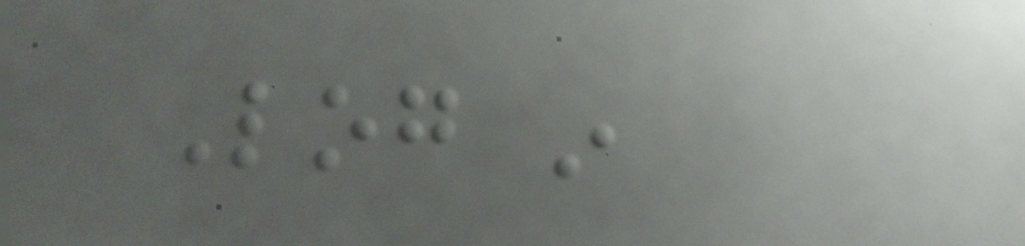Log in
